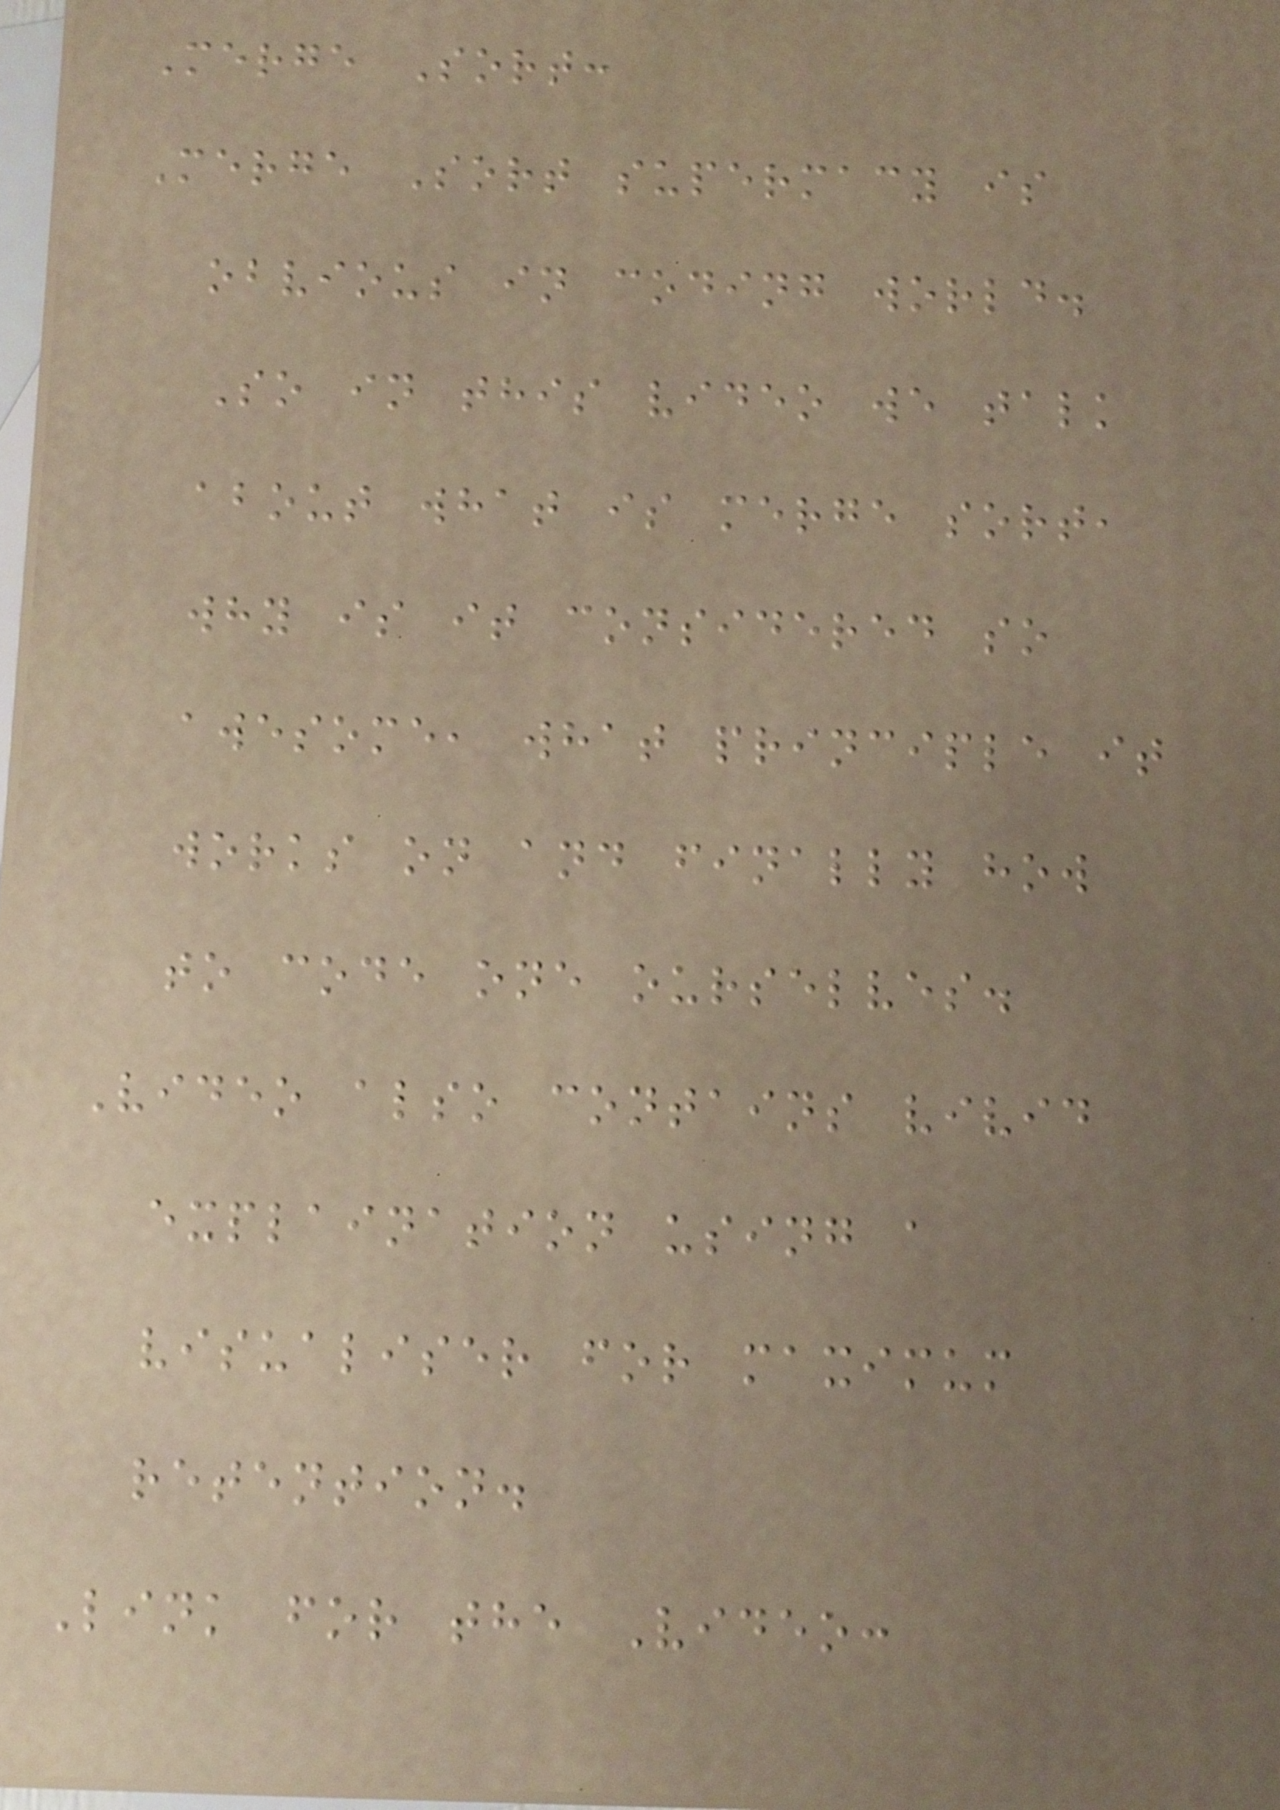Merge Sort:
Merge Sort supermacy is
obvious in coding world.
So in this video we talk
about what is merge sort,
why is it considered so
awesome, what principle it
works on and finally how
to code one ourselves.
Video also contains vivid
explaination using a
visualiser for maximum
retention.
Link for the Video:
